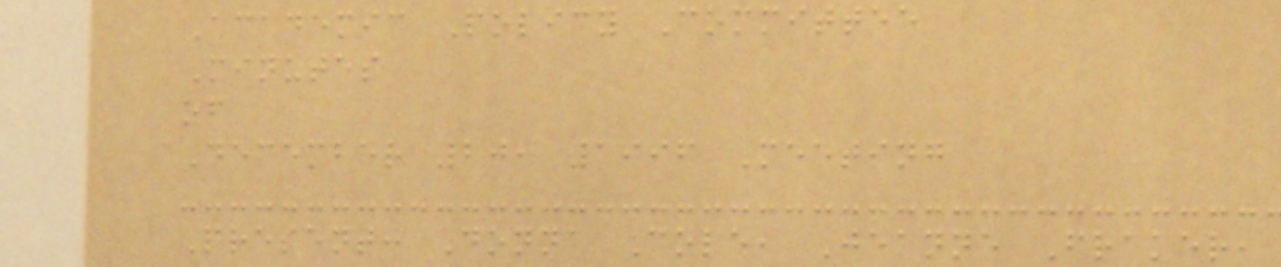Academic Policy Committee
Minutes
of
December 20, 1996 Meeting
Present: Donna Cole, Jeanne Fraker,
